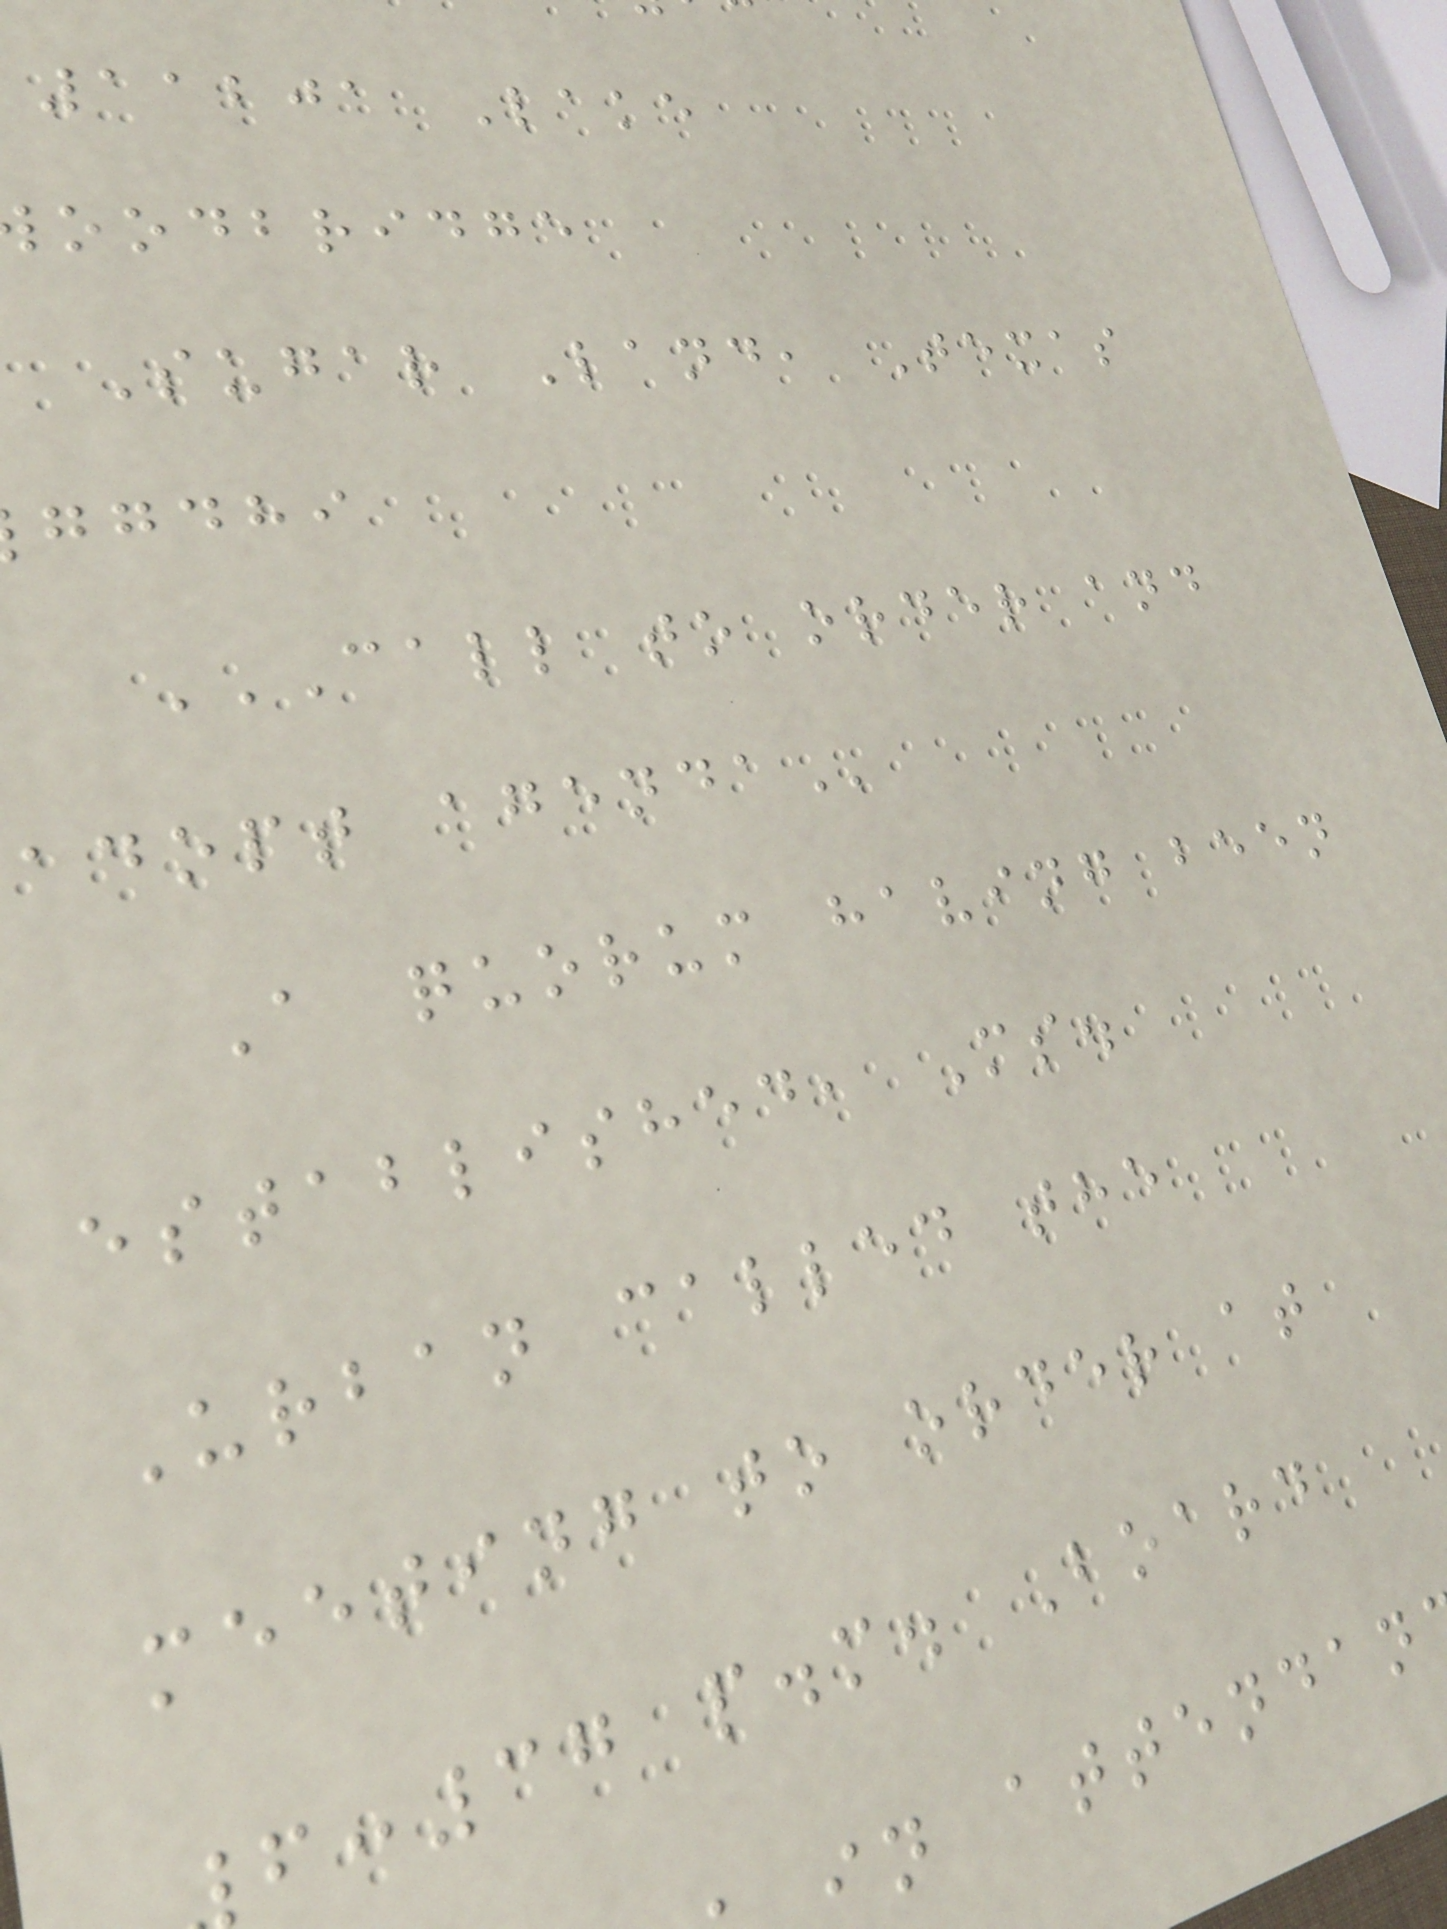11201 Lake
oodbridge
Sugar Land, Texas
ggdhi
CALL TO ORDER AND
adopt
A quorum having been
established, Ms.
Urban called the
meeting to order at
:37 p.m. Board
in attendan
